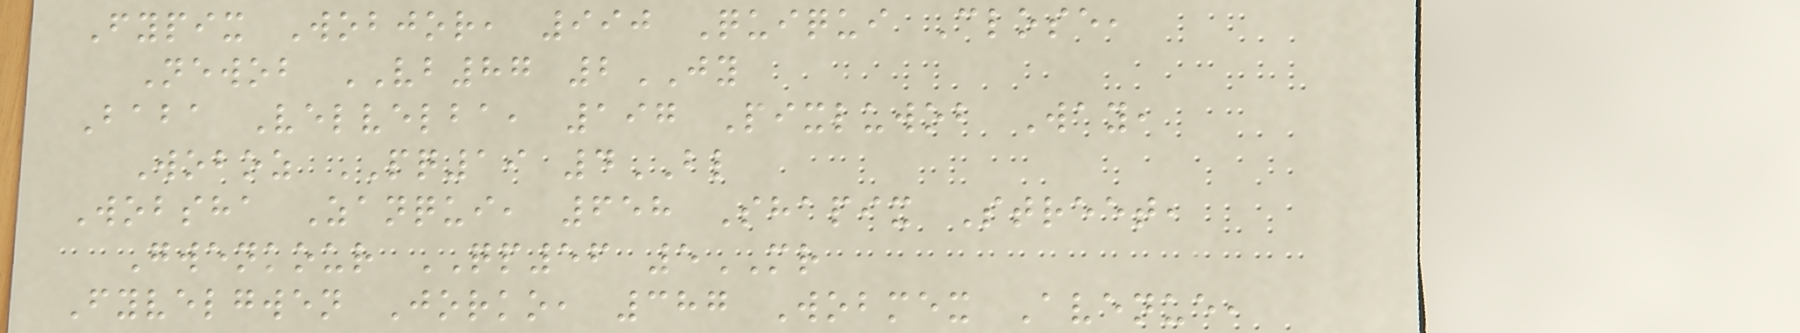Fypix Wobjor, 990 Quiqui Close,
Newob VB87 2JY
Baba Velvelba, 197 Pixluwob Way,
Woboz PQ19 4BL
Wobsha Zanqui, 658 Shapix Street,
Gwenkour QP56 5MR
Fyvelgwen Jorko, 387 Wobmex Avenue,
